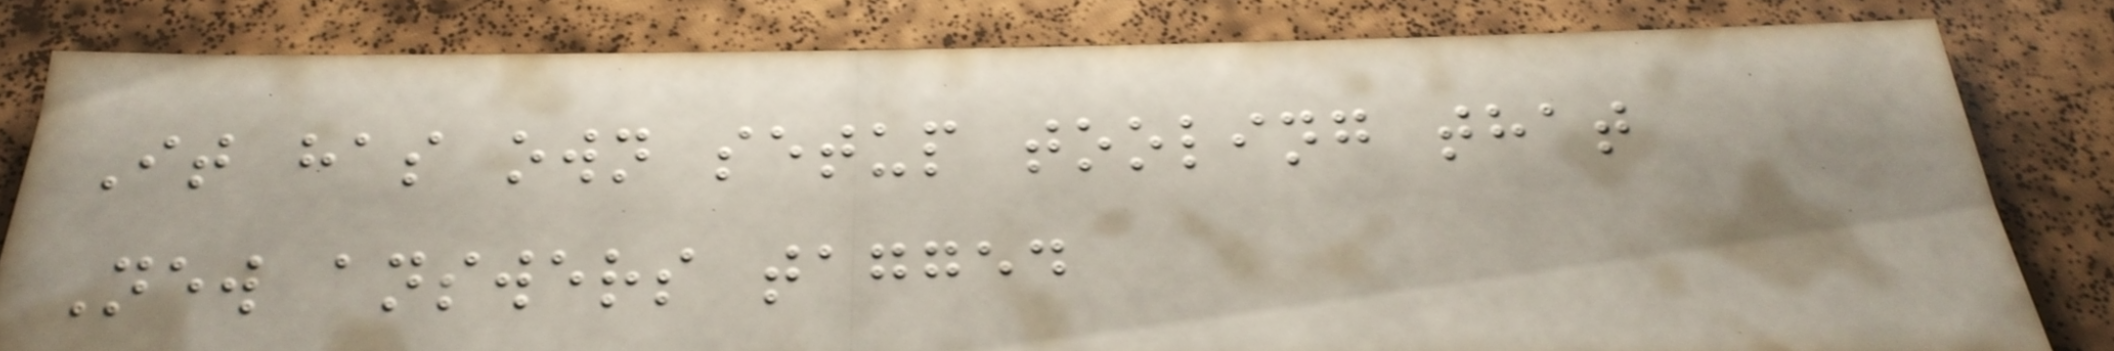It has own setup tooling that
New answers tagged
